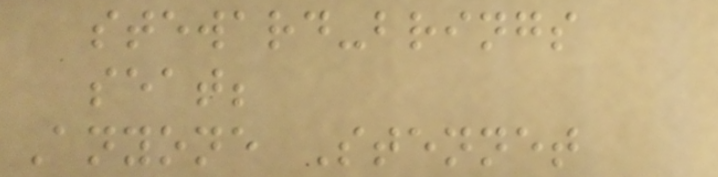steward-brings
seat;
Anyone Stennet
